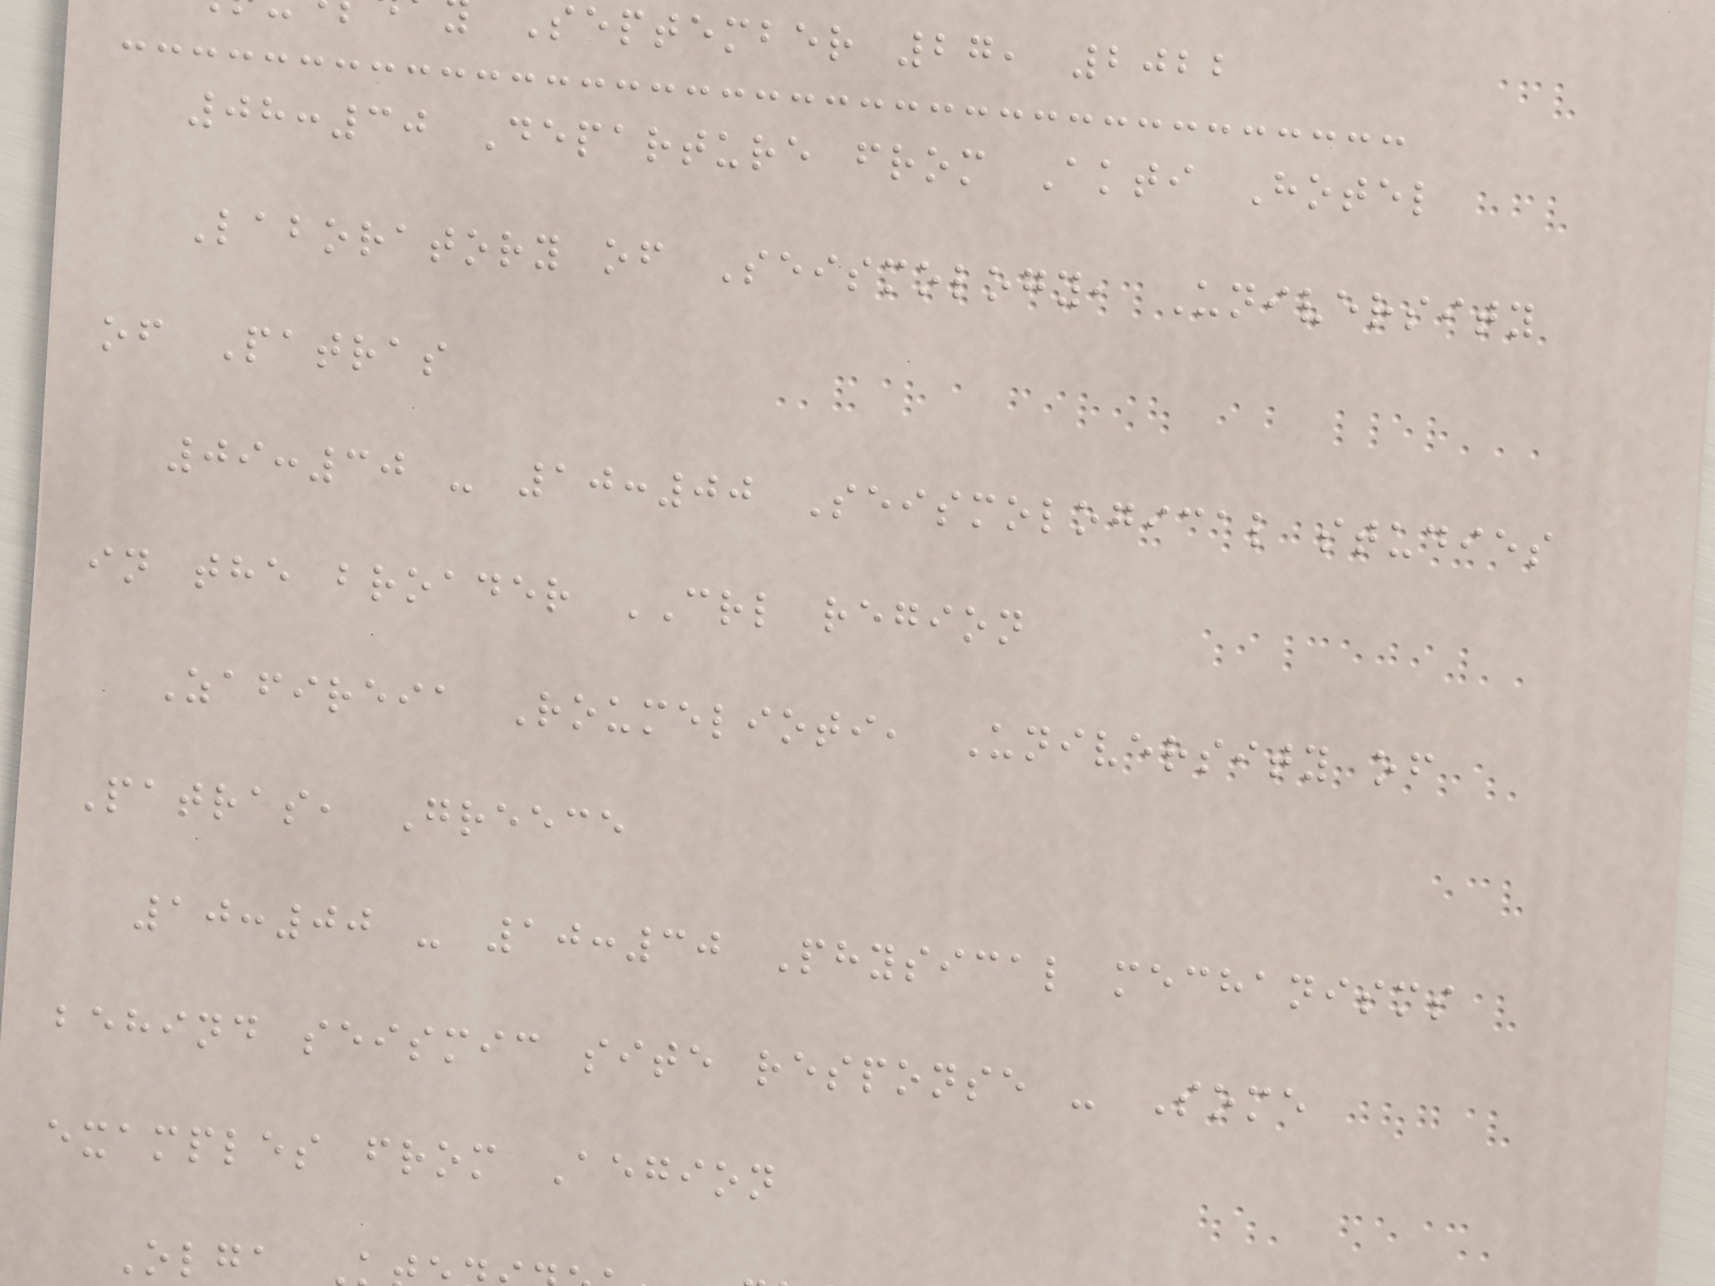September 27, 2022
08:30 Departure from Akti Hotel
Laboratory of Seismology, University
of Patras
09:30 - 10:00 Seismological studies
in the broader CRL region
Zafireia Roumelioti, University of
Patras, Greece
10:00 - 10:30 Physical mechanisms
behind seismic site response - Some
examples from Aegion
